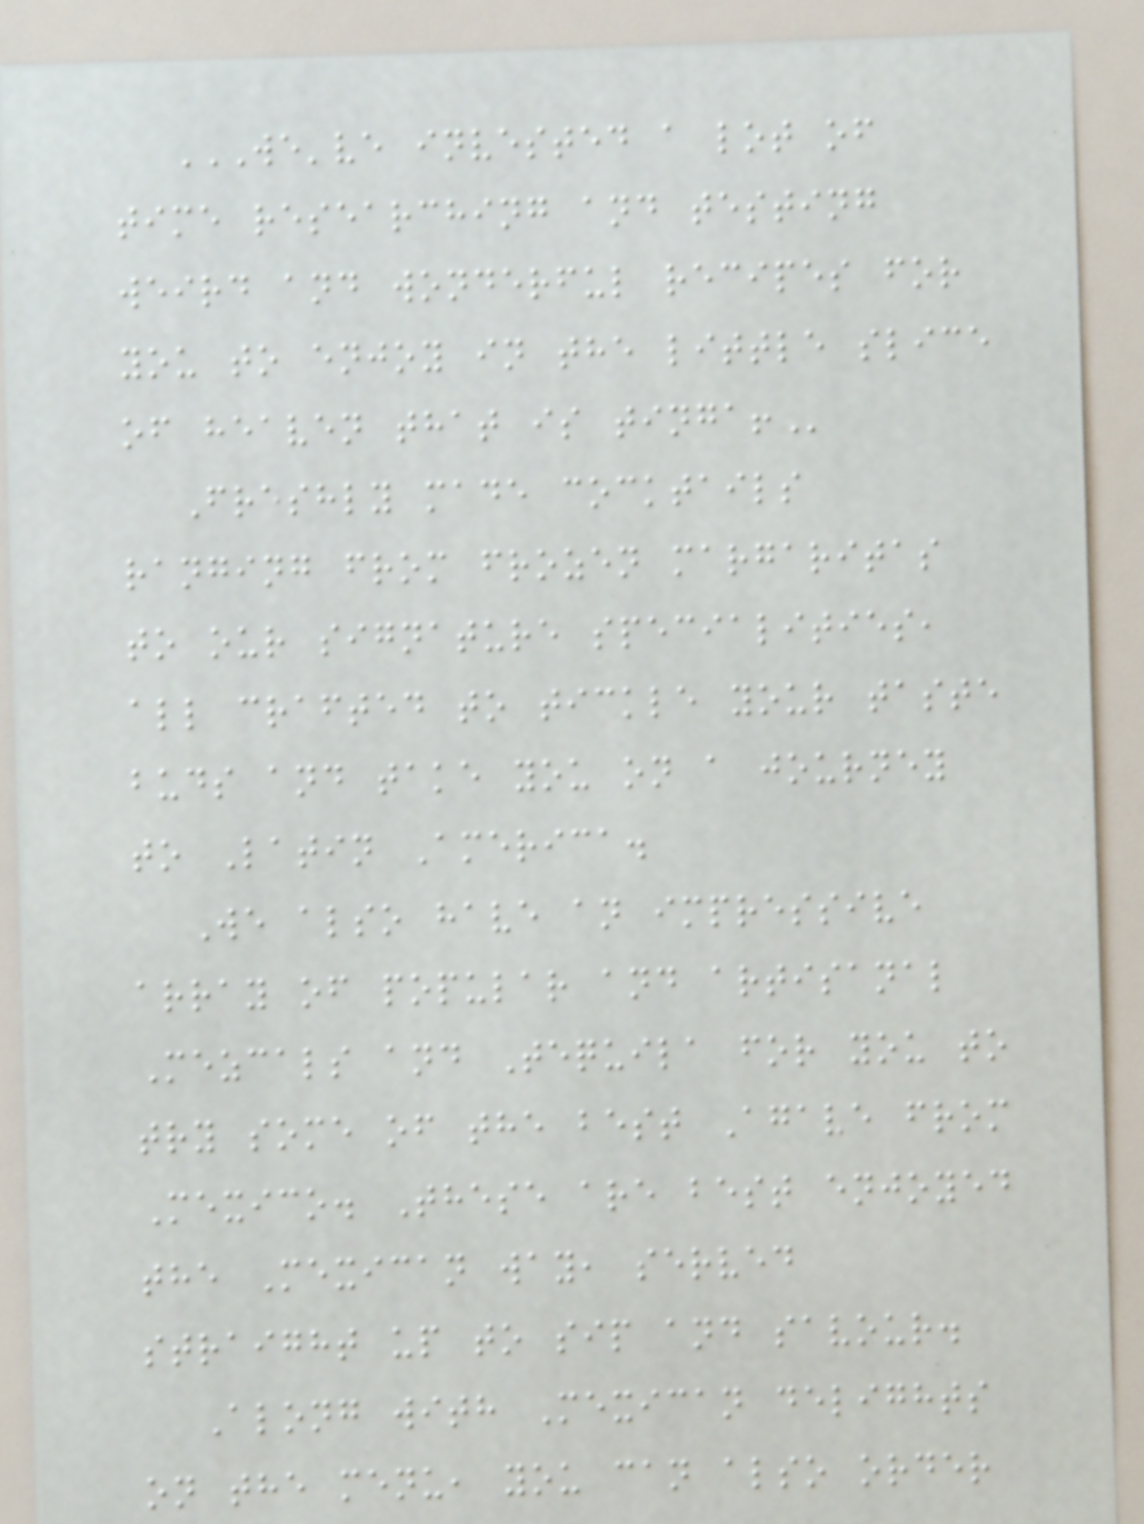WE'VE INVESTED A LOT OF
TIME RESEARCHING AND TESTING
WEIRD AND WONDERFUL RECIPES FOR
YOU TO ENJOY IN THE LITTLE SLICE
OF HEAVEN THAT IS TINGA!
Freshly made cocktails
ranging from frozen margaritas
to our signature specialities,
all crafted to tickle your taste
buds and take you on a journey
to Latin America.
We also have an impressive
array of popular and artisanal
Mezcals and Tequila for you to
try some of the best Agave from
Mexico. These are best enjoyed
the Mexican way, served
straight up to sip and savour.
Along with Mexican delights
on the menu, you can also order
